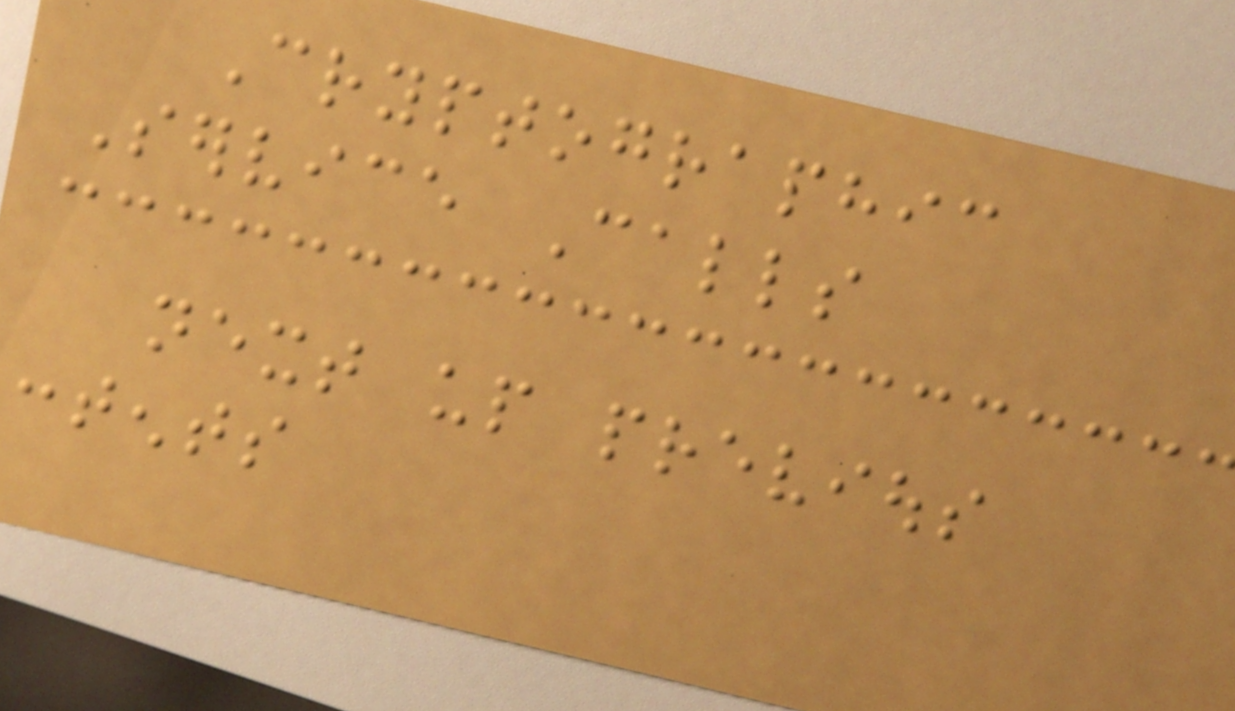Cryptographic
Service Calls
next up previous
contents
